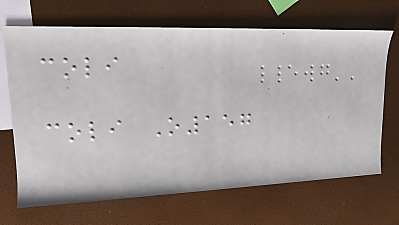coli
coli O157
